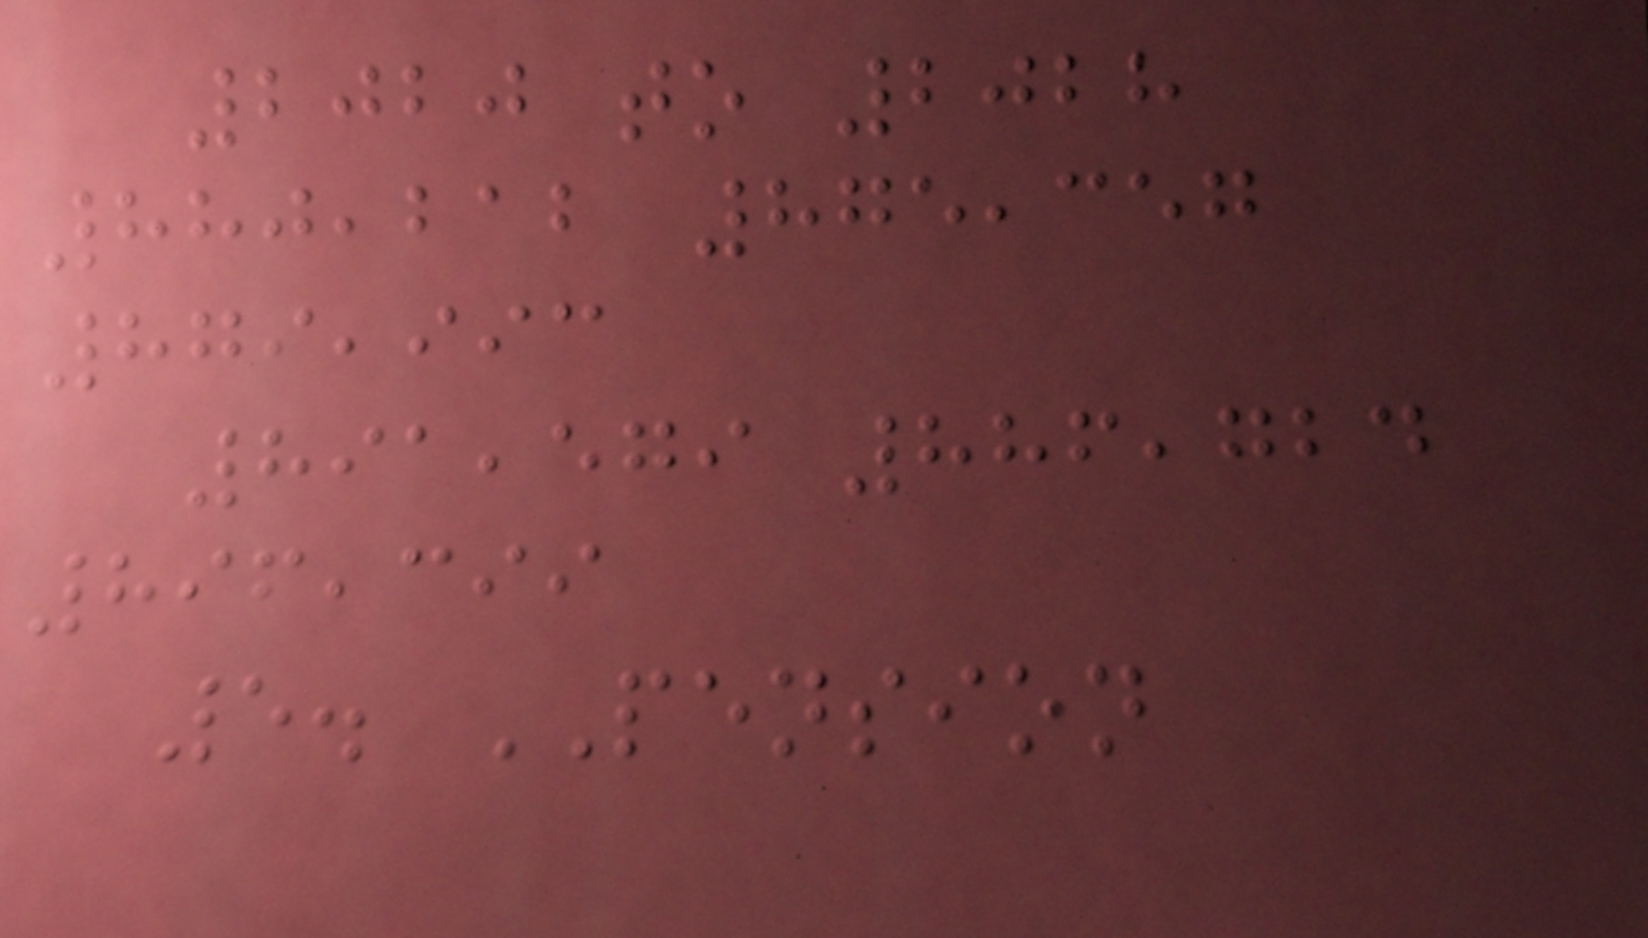2020 to 2028
880,212 875,357
879,993
891,579 886,724
896,399
5. PENSION
